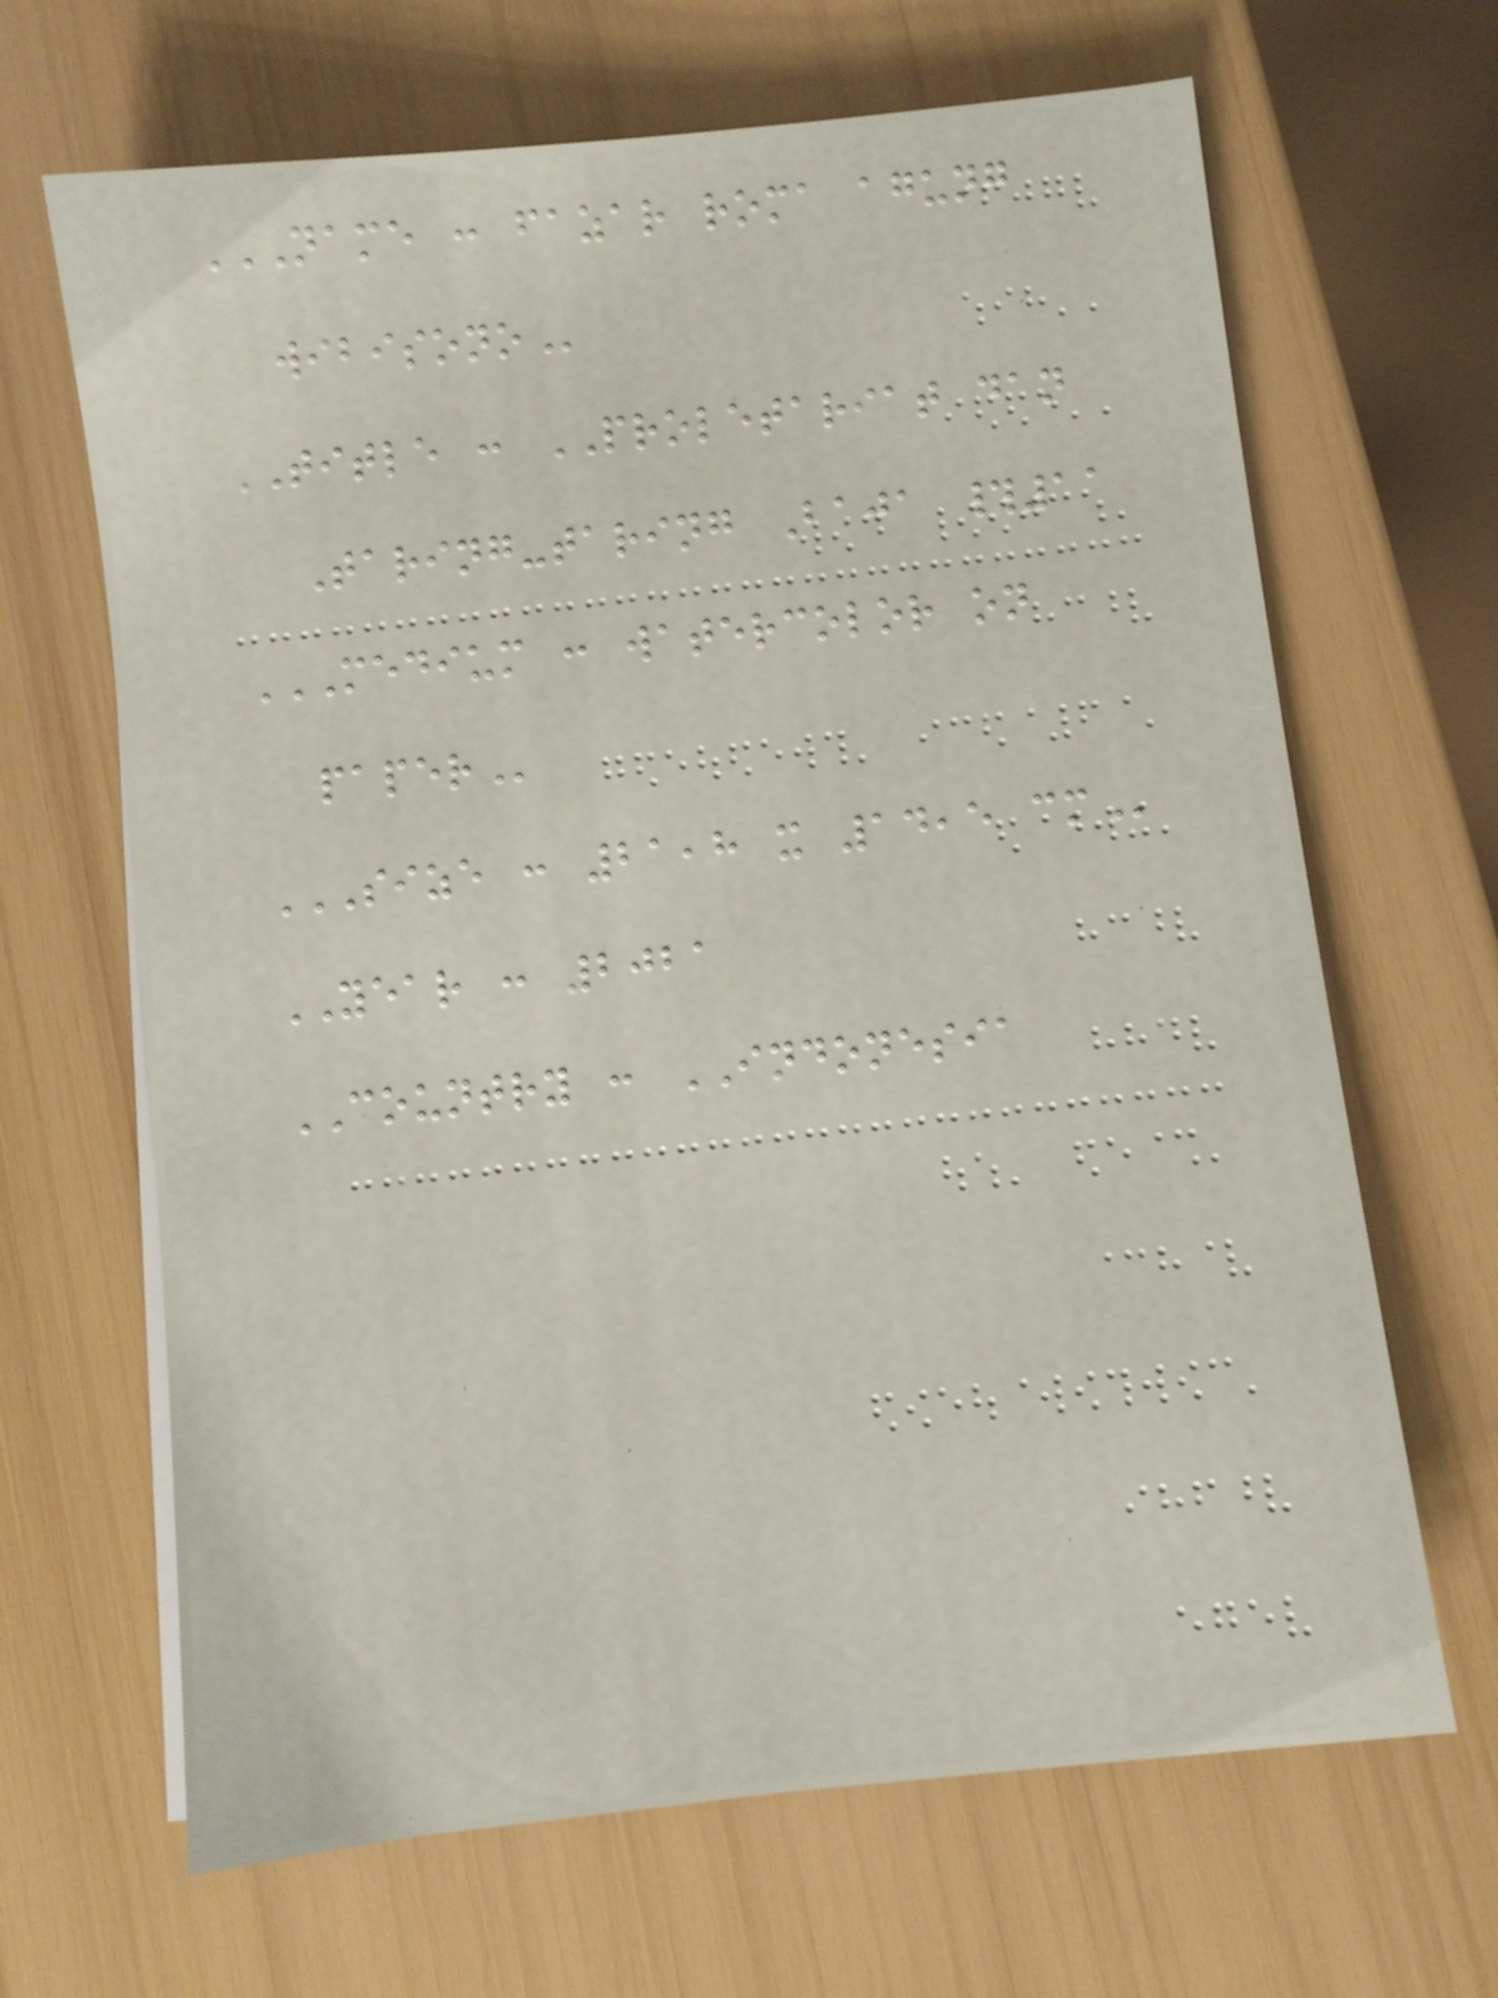NAME : FAZAR ROMA AGUNG
WIBISONO
TITLE : PROLETARIAT dan
Taring-taring Baja #11
MEDIUM : WATERCOLOR ON
PAPER
SIZE : 21,8 X 14,5 CM
YEAR : 2021
COUNTRY : INDONESIA
